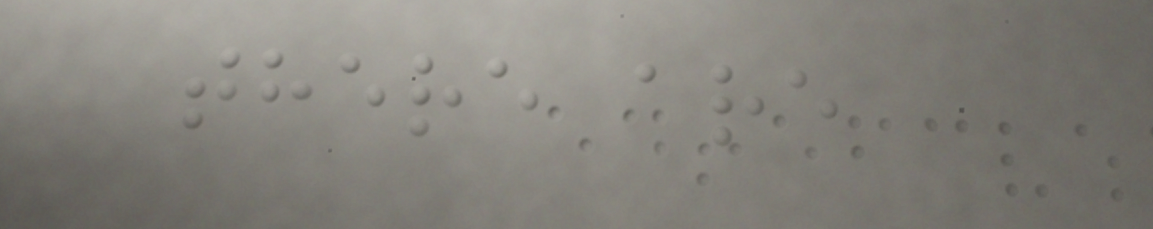there are
